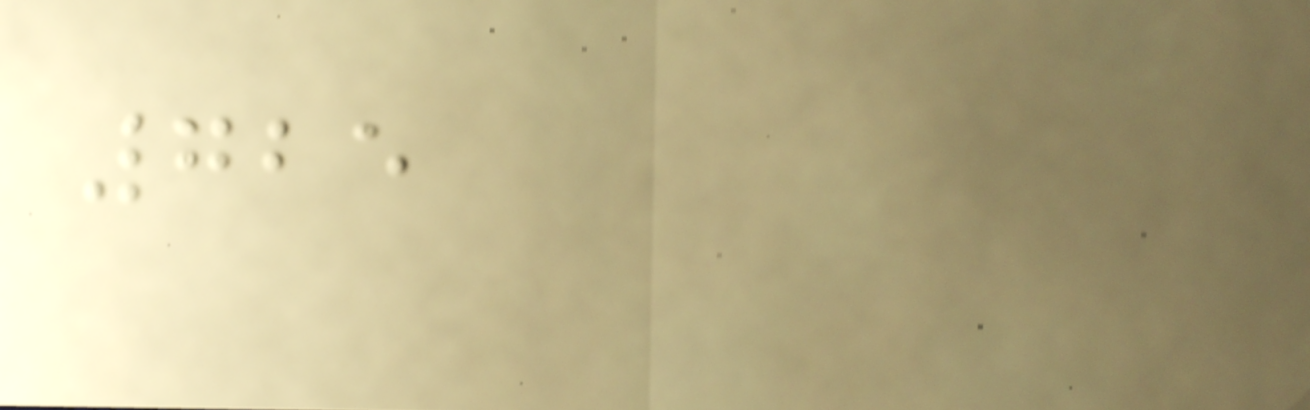725
